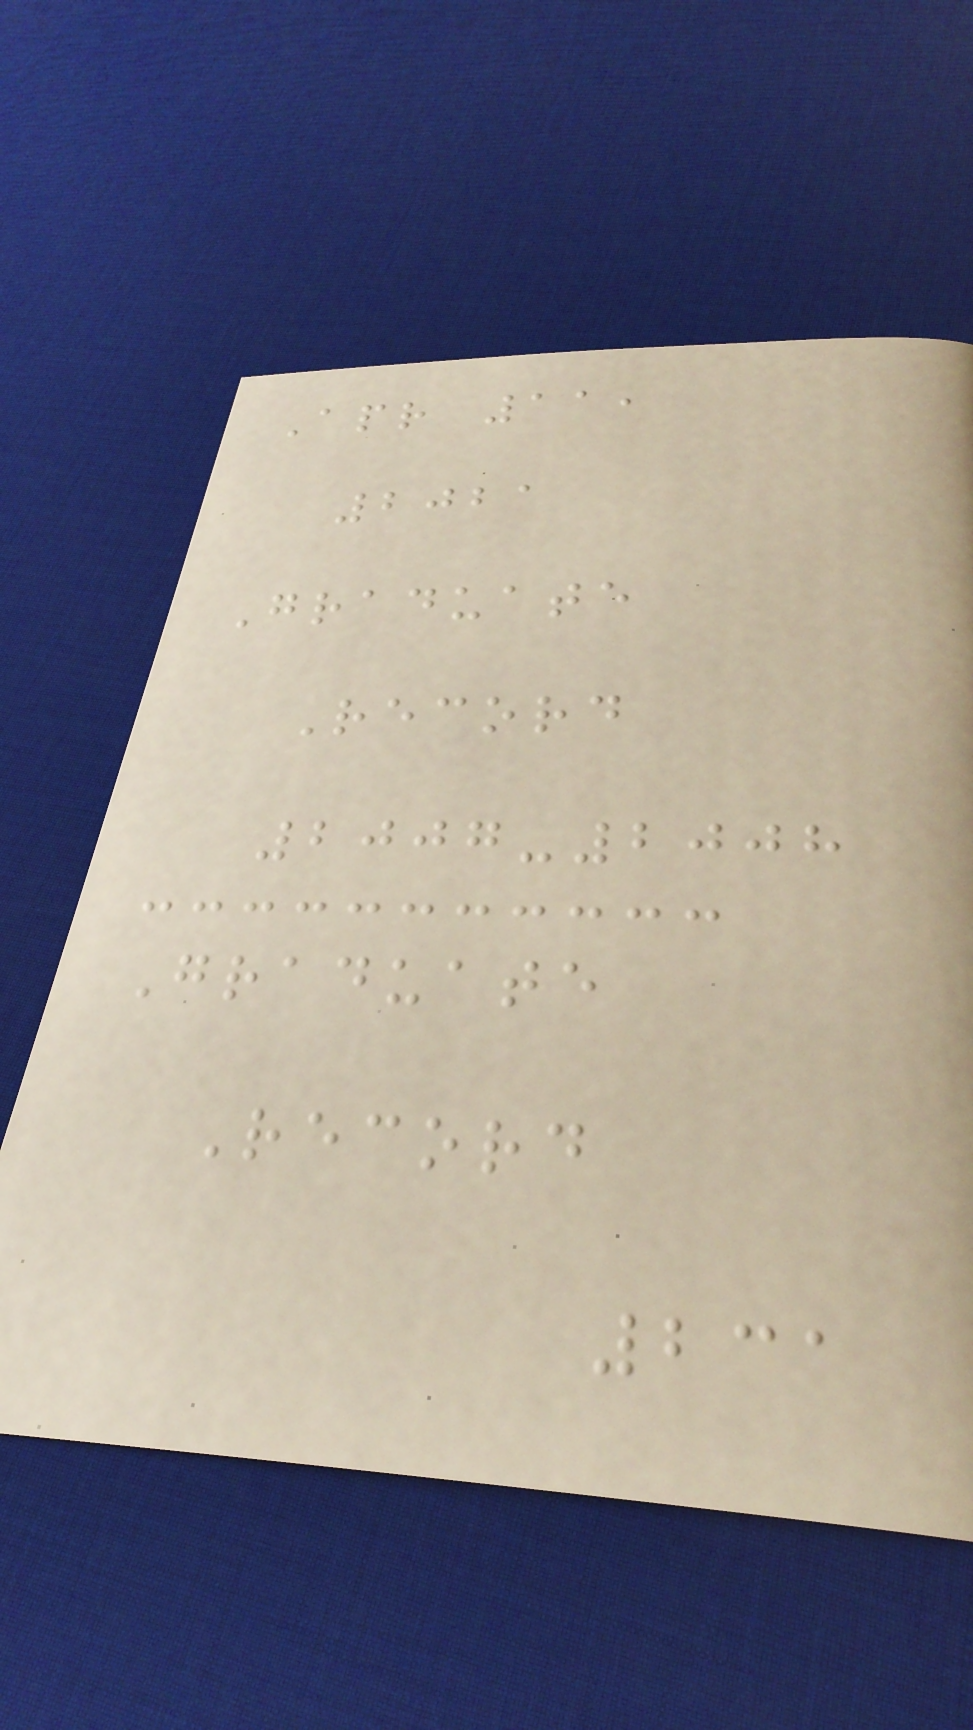Apr 11,
2021
Graduate
Record
2007-2008
Graduate
Record
231
